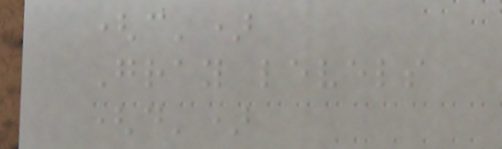(c')
Gray levels
(d')
